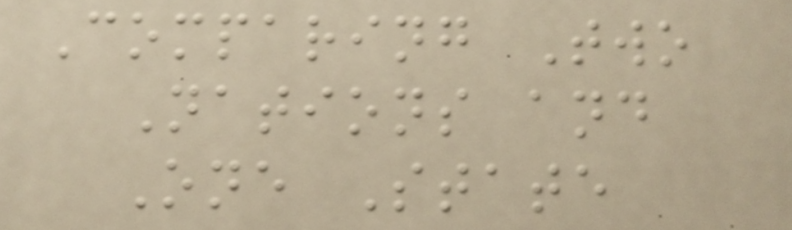Comparing Two
Nations and
One State
